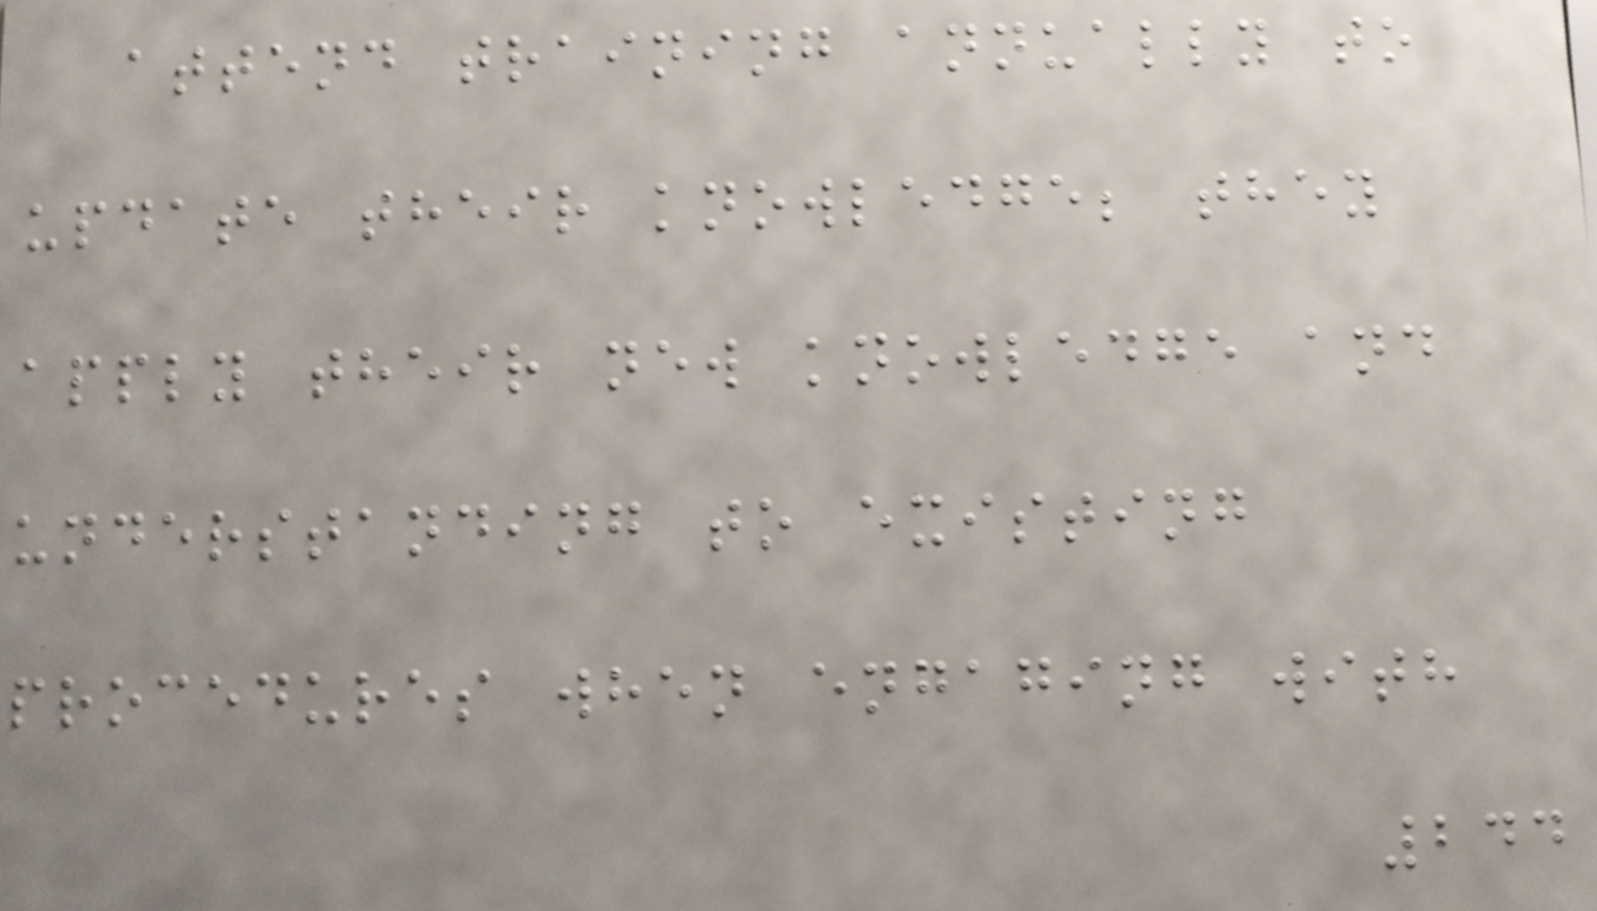attend training annually to
update their knowledge; they
apply their new knowledge and
understanding to existing
procedures when engaging with
244
